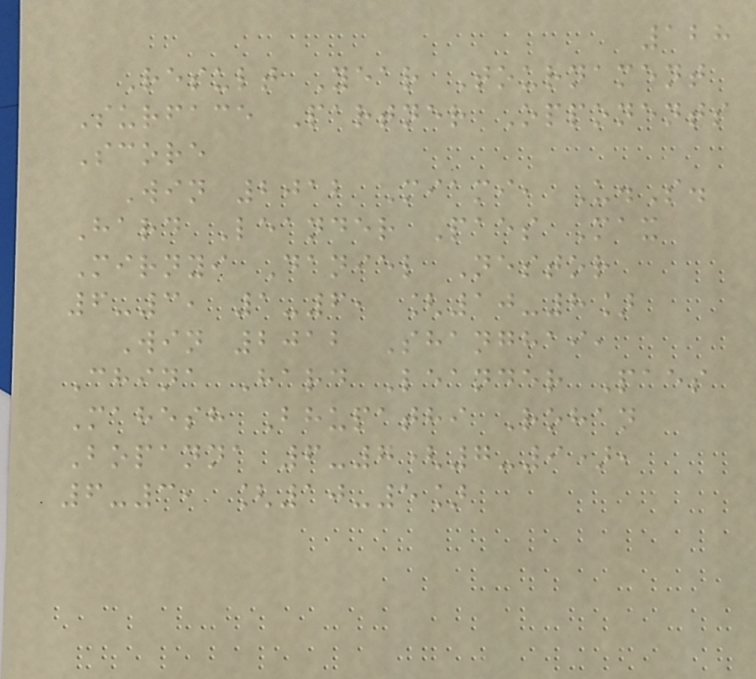128
Result Year Tournament
Surface Partner Opponents
Score
Win 2012 Miami, U.S.
Hard Leander Paes Max
Mirnyi Daniel Nestor
6-3, 1-6, [10-8]
Win 2012 Shanghai,
China Hard Leander Paes
Mahesh Bhupathi Rohan
Bopanna 6-7(7-9),
6-3, [10-5]
